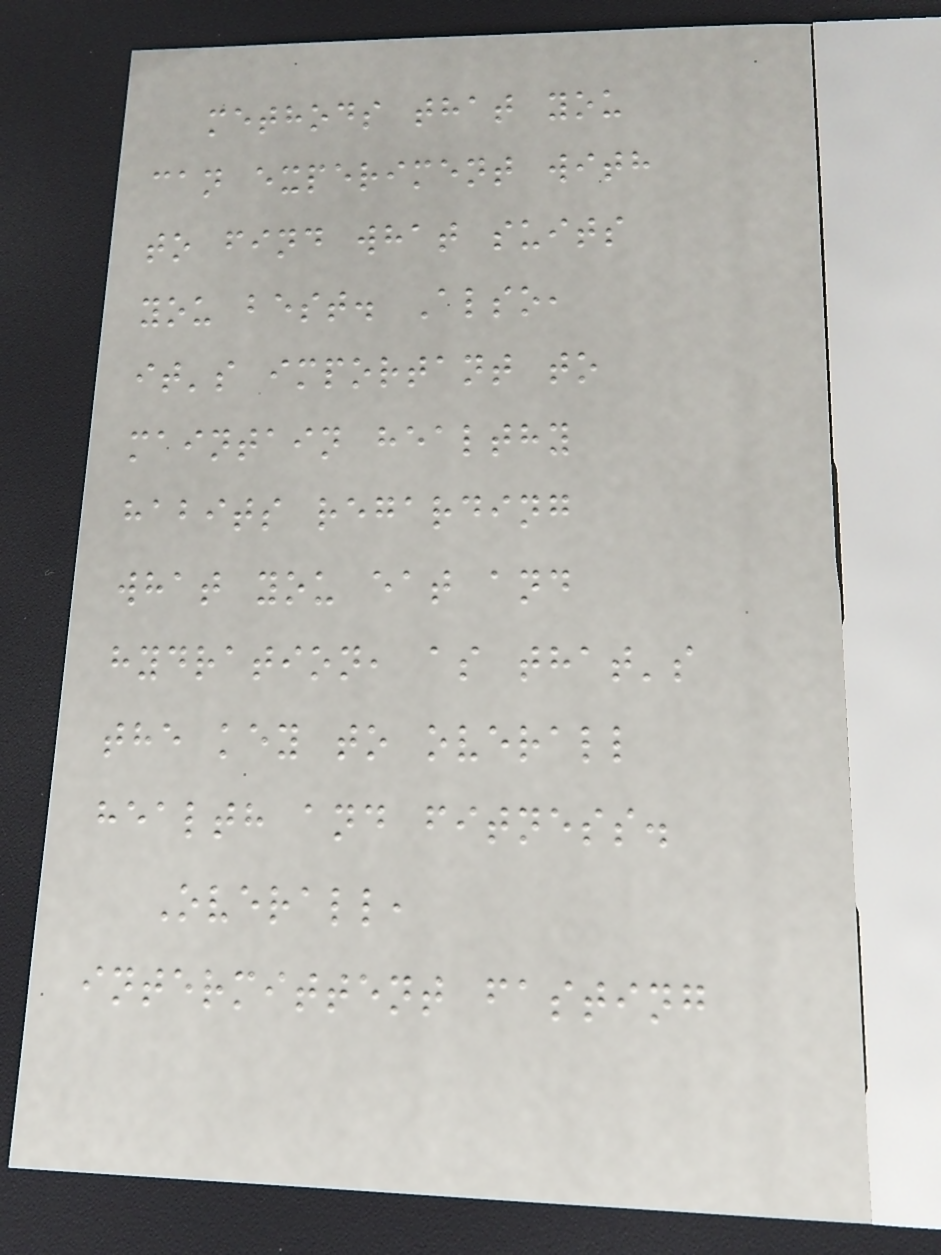methods that you
can experiment with
to find what suits
you best. Also,
it's important to
maintain healthy
habits regarding
what you eat and
hydration, as that's
the key to overall
health and fitness.
Overall,
intermittent fasting
